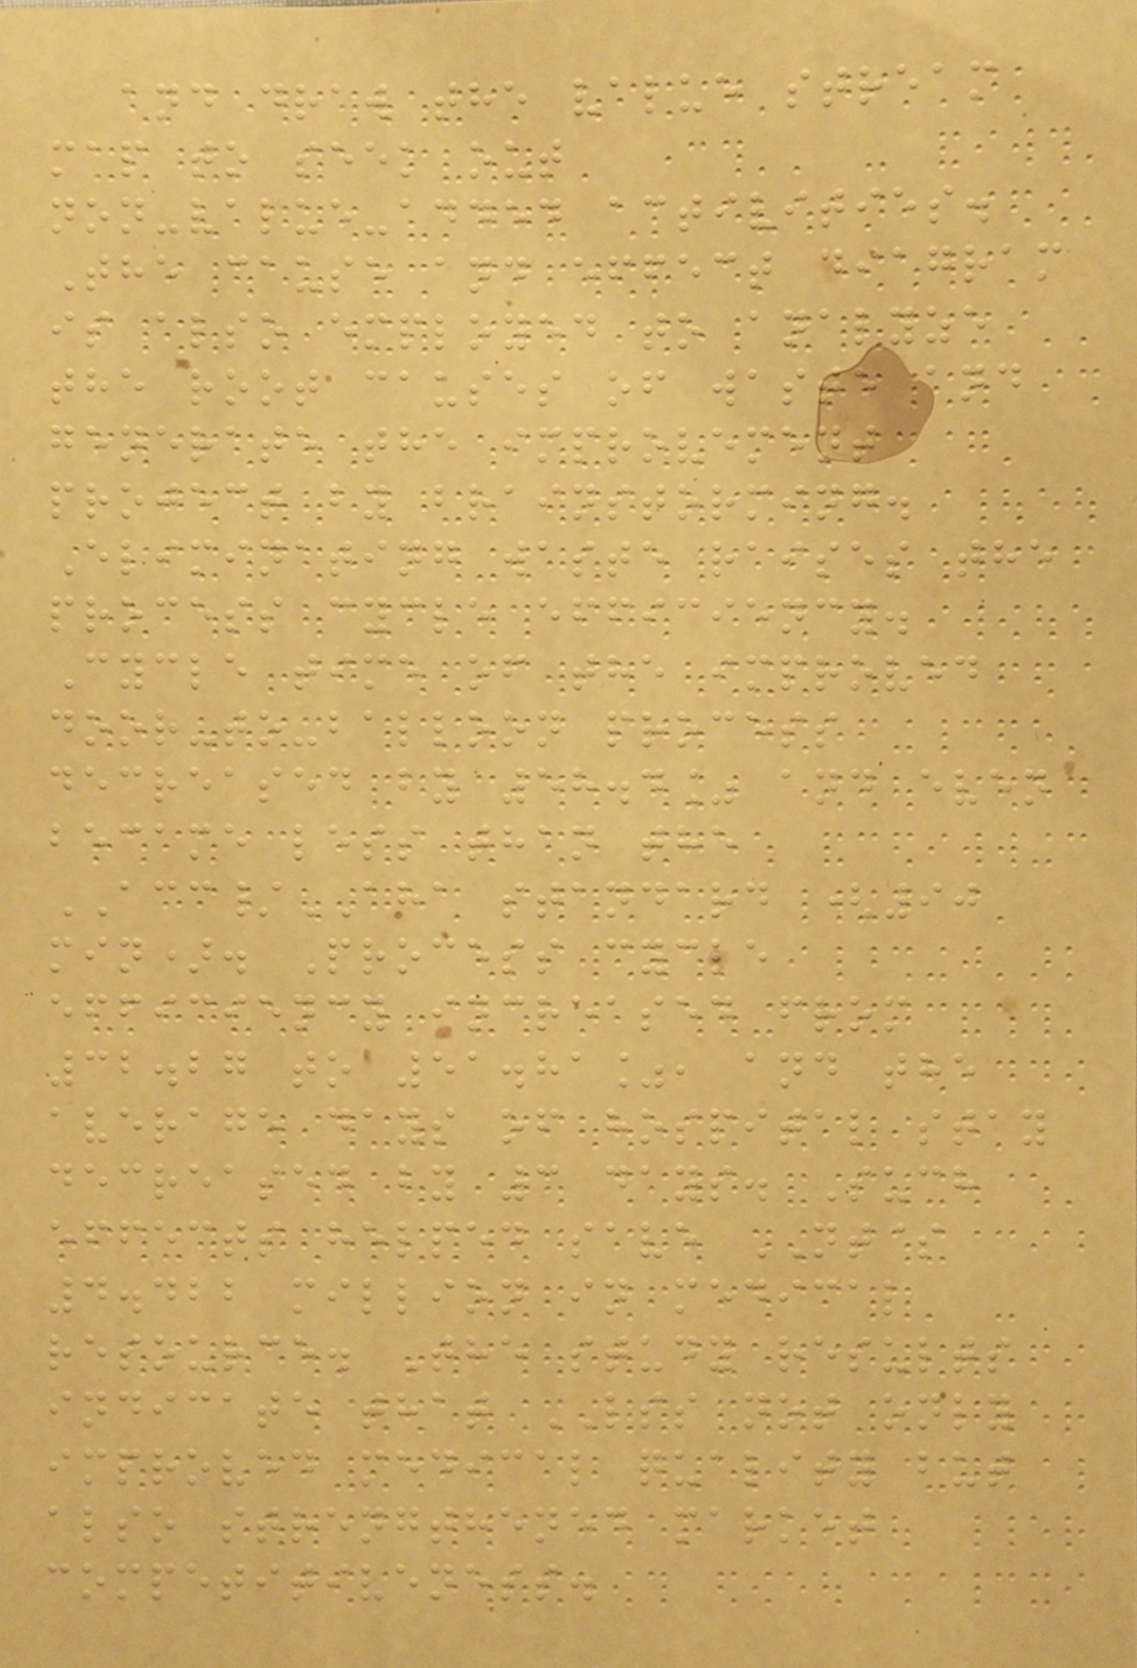and draw the value stream
map to seek out
non-value-added activities.
The cause and effect diagram
is also employed to analyze
the root causes of waste and
generate the improvement
project by brainstorming.
Eliminating waste raises the
process cycle efficiency.
Cycle time of the improved
door-to-balloon process
decreased by 58.4% and even
became less than the
ACC/AHA standard (90
min). Process cycle
efficiency increased from
32.27 to 51.81%, and the
average days of hospital stay
decreased by 3 days. Such
effects helped save NT$
4.422 million in medical
resource. The study results
indicate that LSS not only
improved medical quality but
also strengthened market
competitiveness.
